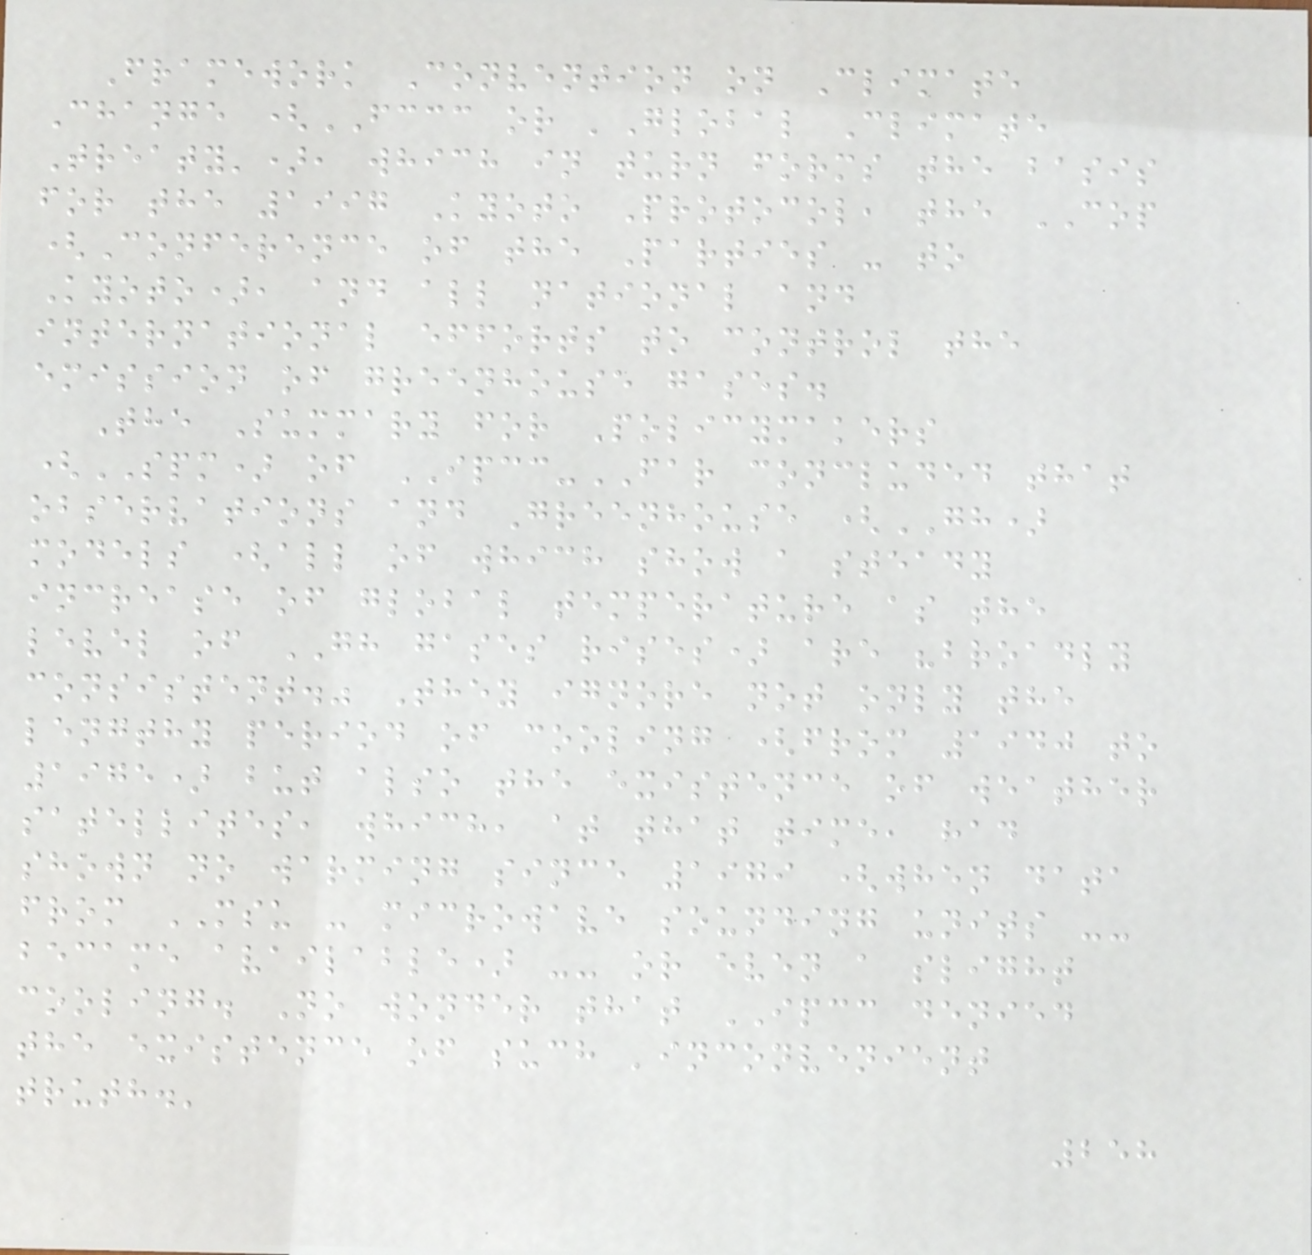Framework Convention on Climate
Change (FCCC or 'Global Climate
Treaty'), which in turn forms the basis
for the 1997 Kyoto Protocol, the COP
(Conference of the Parties - to
Kyoto), and all national and
international efforts to control the
emission of greenhouse gases.
The Summary for Policymakers
(SPM) of IPCC-FAR concluded that
observations and Greenhouse (GH)
models (all of which show a steady
increase of global temperature as the
level of GH gases rises) are "broadly
consistent." They ignore not only the
lengthy period of cooling (from 1940 to
1975) but also the existence of weather
satellites, which, at that time, had
shown no warming since 1979 (when data
from MSU - microwave sounding units --
became available) -- or even a slight
cooling. No wonder that IPCC denied
the existence of such 'inconvenient
truth.'
258
